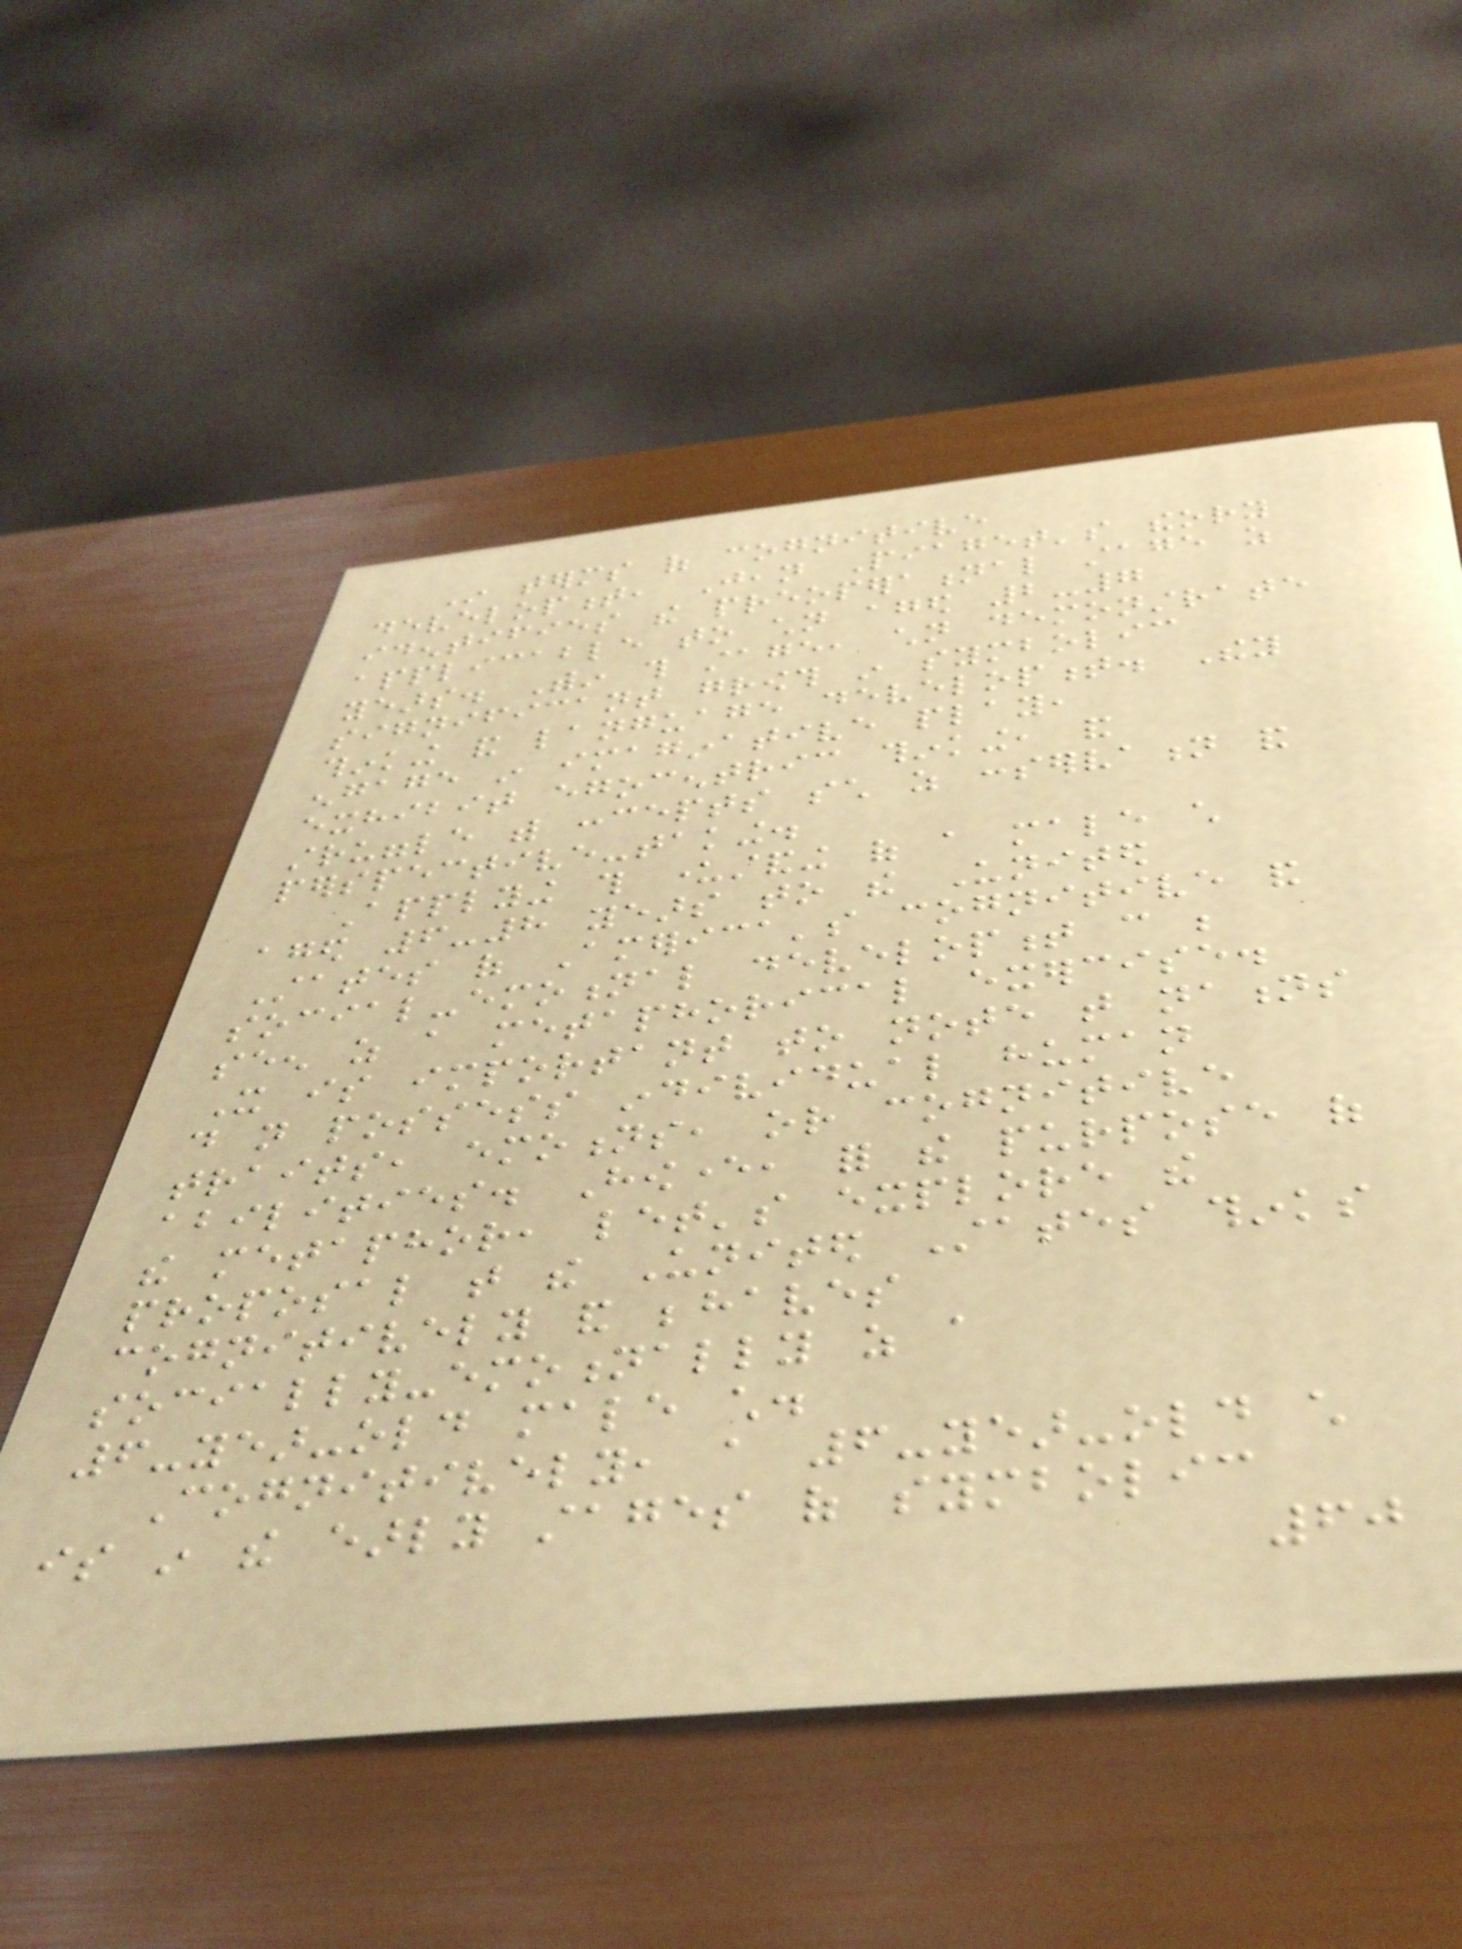In terms of cognitive
development, Jean Piaget's theory
identifies the preoperational stage as
applicable to children aged 2-7
years. Within this stage, children demonstrate
significant growth in symbolic
thinking and language development. They
engage in imaginative play,
exhibit egocentric thinking, and
struggle with concepts such as conservation and
perspective-taking.
Applying this understanding of a male child
aged 6-8 years to the United
States of America's cognitive and
social-emotional development can be
seen as a metaphorical exercise.
It is important to note that nations
do not possess individual human
traits, emotions, or cognitive
abilities. However, for the purpose of
the metaphor, let's explore the
proposal that the United States thinks
cognitively and behaves
socially-emotionally as a
6-year-old male child.
Cognitively, a 6-year-old child
is in the early stages of symbolic
60
